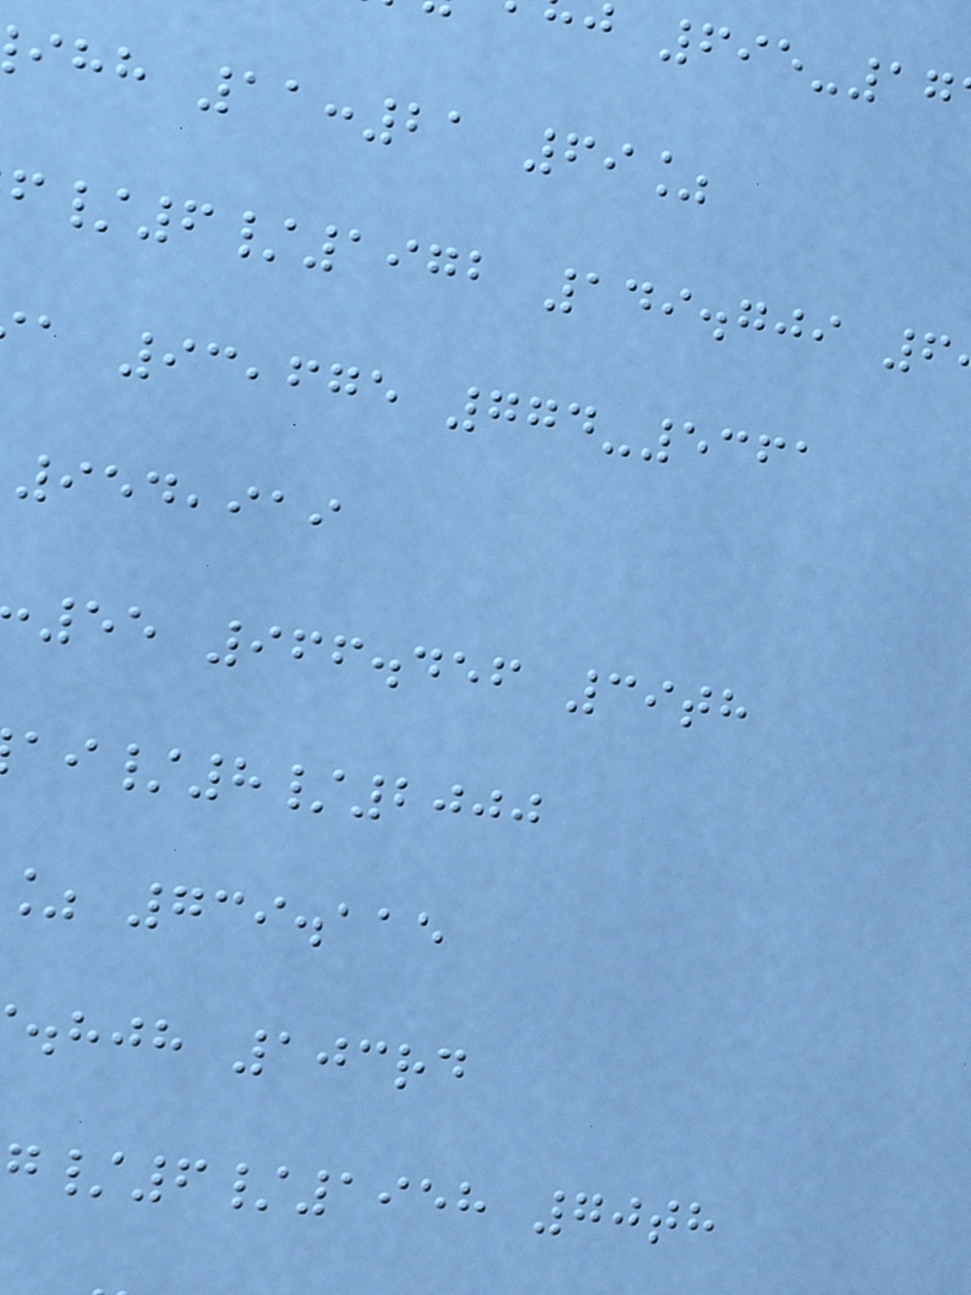695-17
ihh 11:21 69%
/6/1972 149.709 6
a 93,675 774-5361
954,919
55 966.456 39th
/8/2000
739.115
.hjh 103rd
/6/1958 70th
